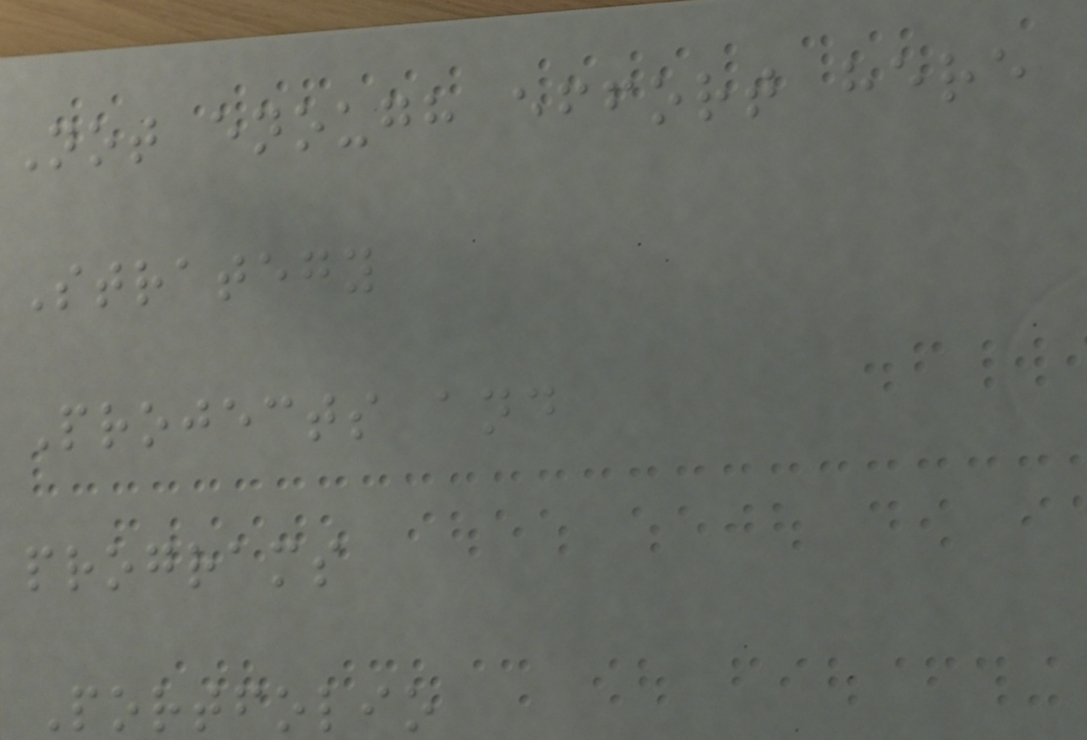Not enough effort here
Strategy
Projects and
programs
Portfolio
